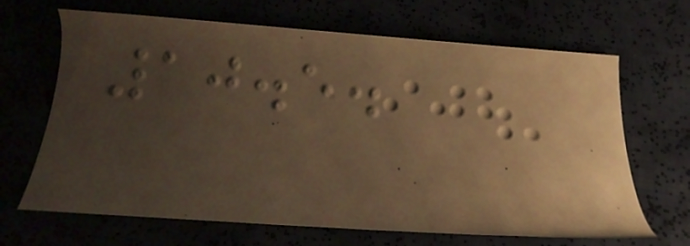10.5.
